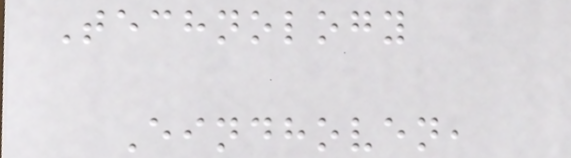Technology
Eindhoven,
